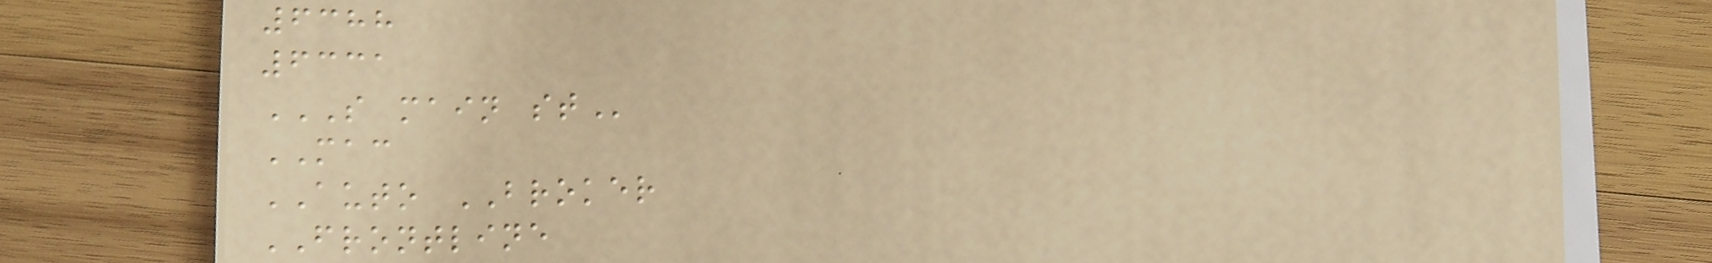6388
6331
S MAIN ST
MAC
AUTO BROKER
FRONTLINE
